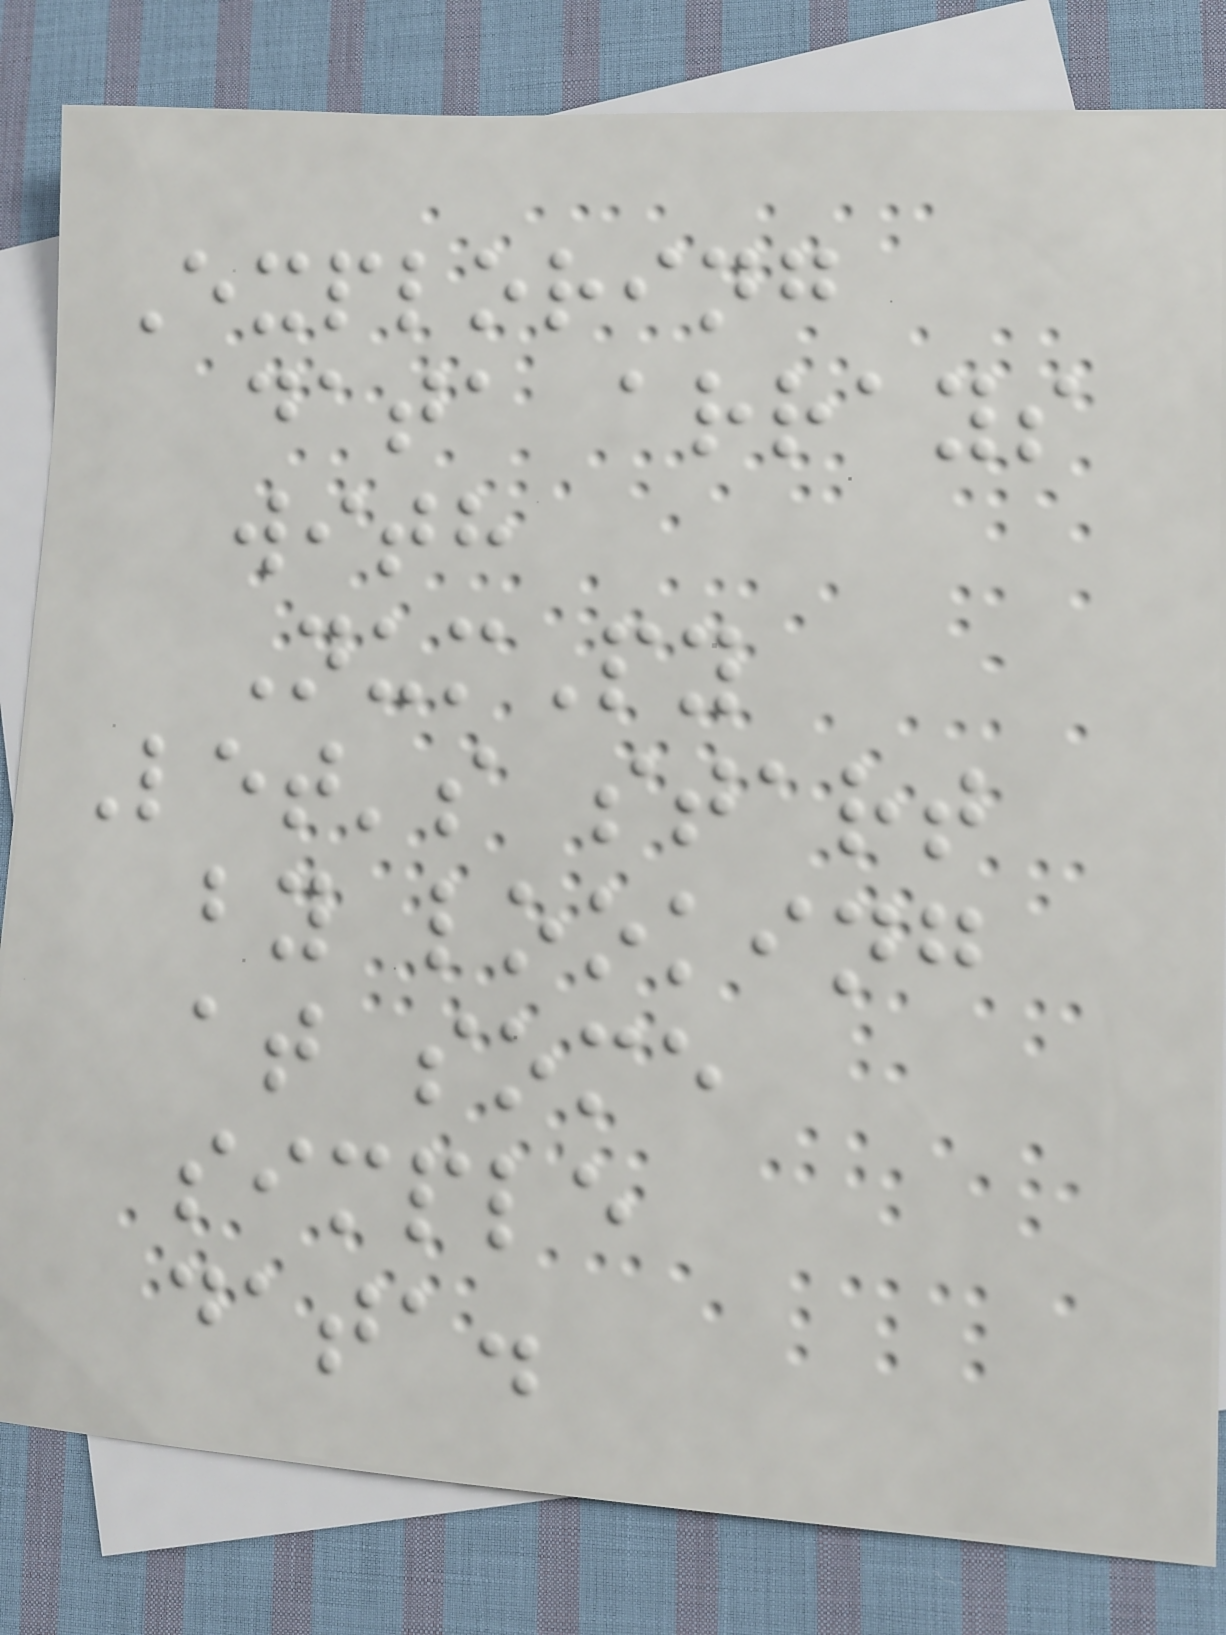Exploring
data arrays
with
NumPy
Let's start
by looking
at some
simple
data.
